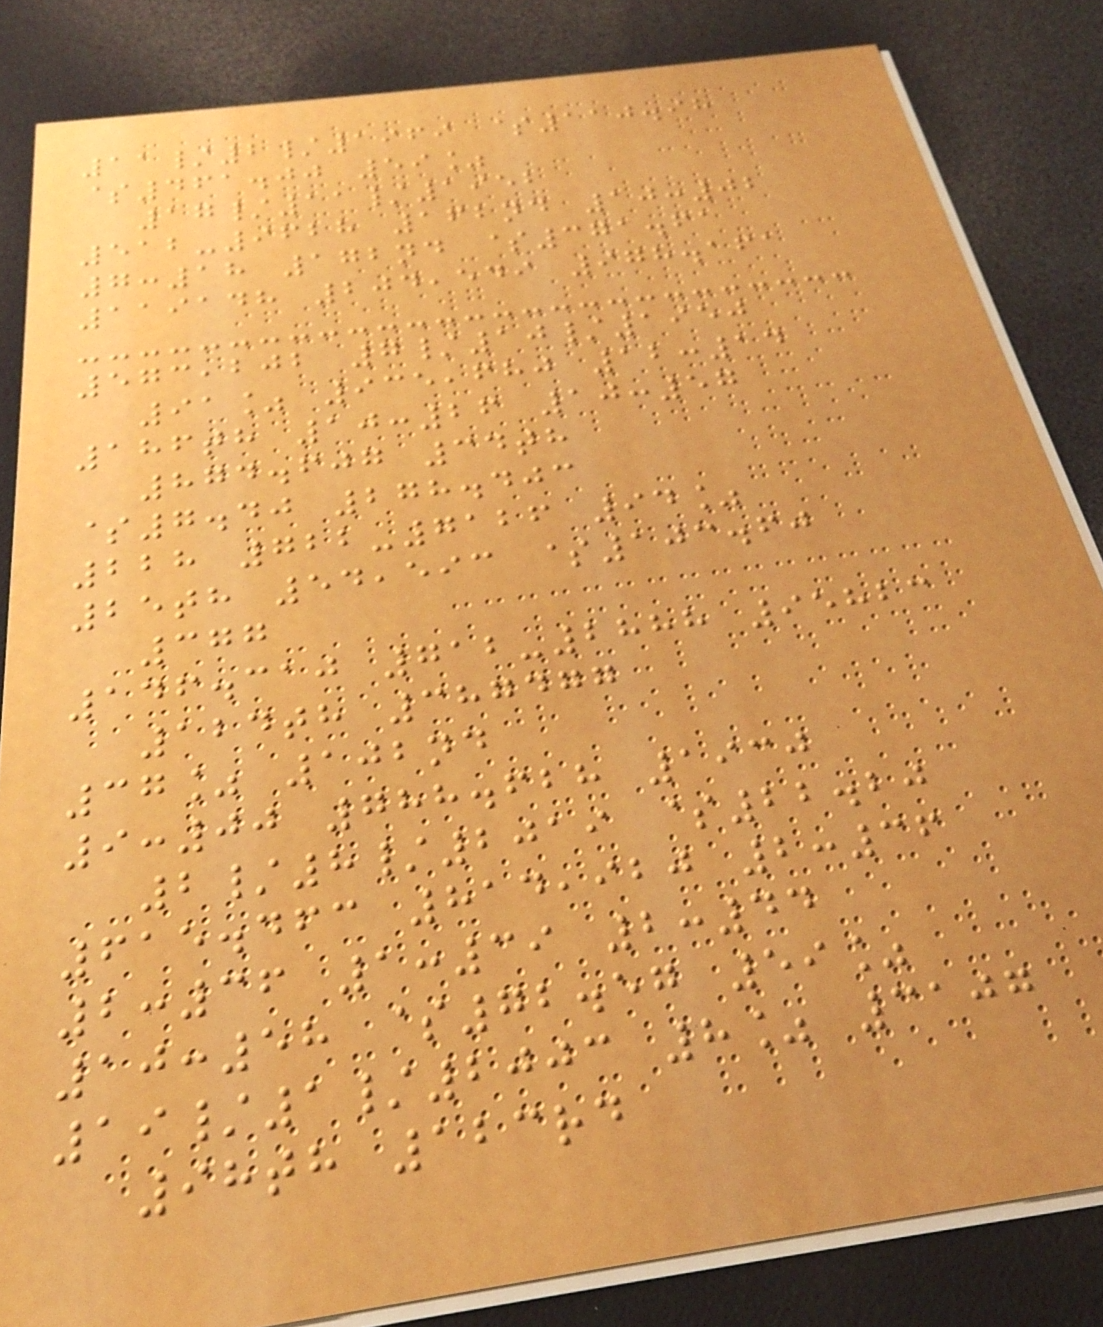11/2/1969 $110.98
$461.00 59%
17/11/1952
512-9628 162nd 10:02
7:18 172nd $371.61
119148 204,549 978.161
573,202 7/10/1950
91% 935,680 12:14
186th 10:26 10:57
874.607 34th
$7.40 278.403
228 722-7126 94%
25th 54,593 $103.60
377
146.310 712-2888 95823
124th 387477
37% 102nd
9:00 788.628 1930
2/8/2019 $22.20
615.463 814,920 2:36
2:36 1:39 2:44
10:58 $72.57 59%
19/1/2003 8% 3107
98th 123rd
